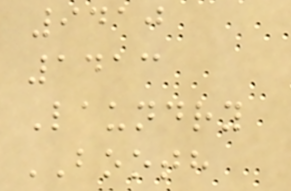9410
1413
Laundry
BOOTH
